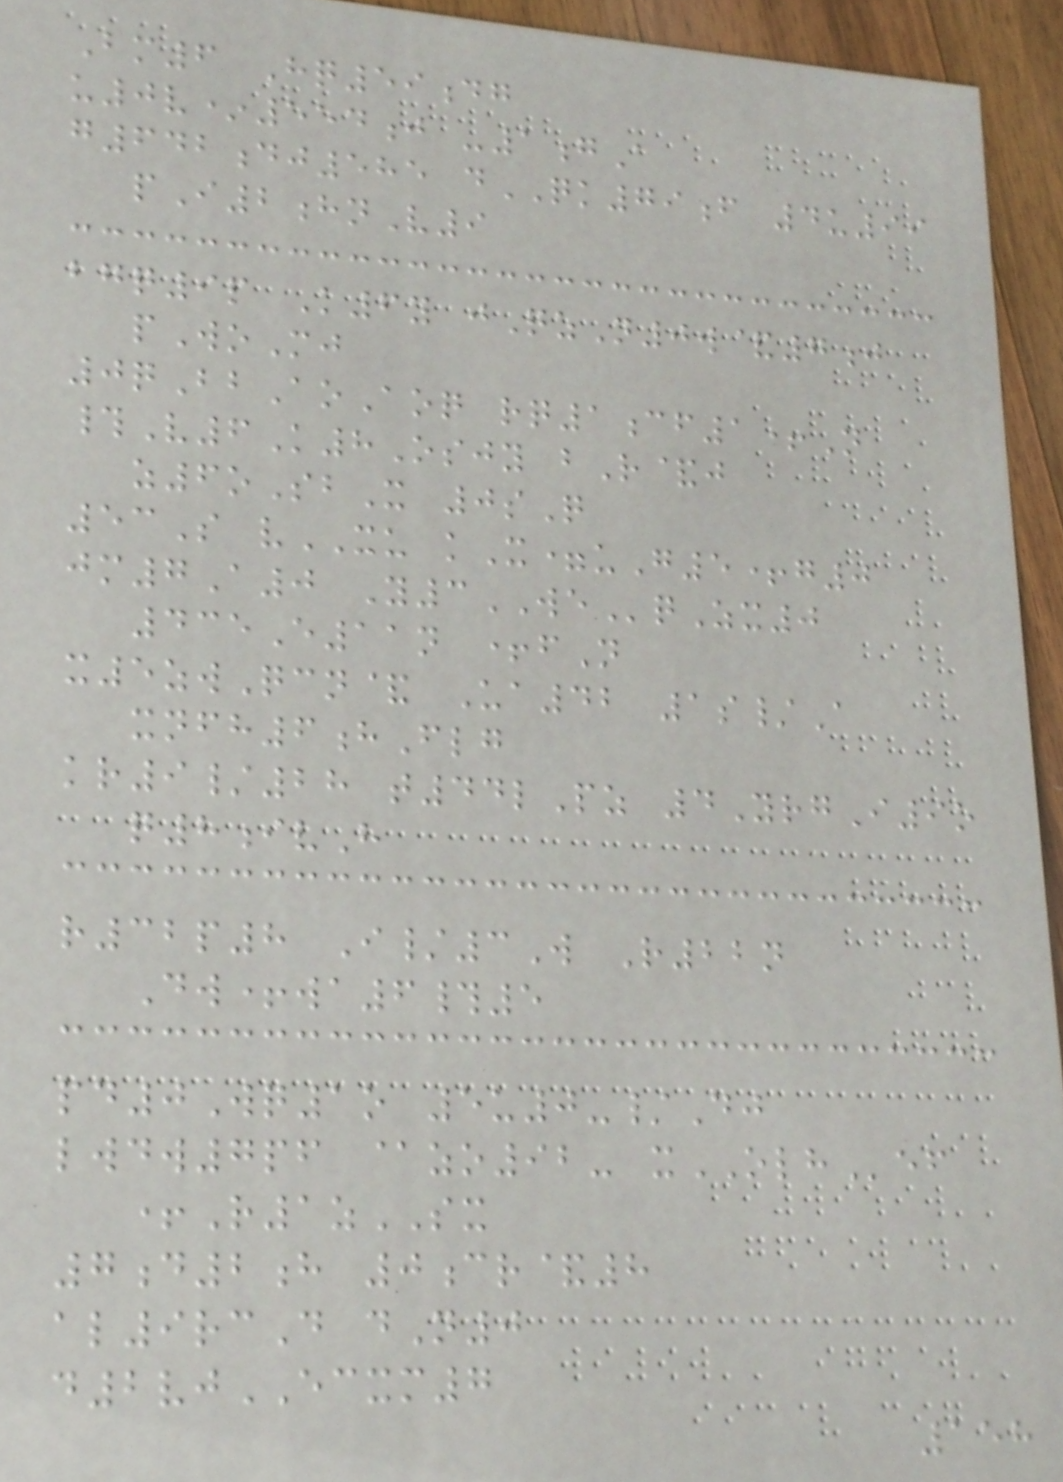Bm6 Hq59dg
u0v*554j -1gA
g642dj585 dQK79f 4u99
pI2hnV9
bgq9p K6y jQzN0w&7j
pWoMj
0qBbAoAoq rq1cf1+N
#V6K8Osjy bR&j
z6oSbX 0sQ
53S vXU kX=uG5+g0
jm7A0 Y3WEqZx0
435E11n +fN
x5zwQcn& Ua42 1s/A
xnfh6hFlg
kr9/28 t44lPz 4YrgI9o
q8ivH
r32p8 I/3W R22n
Dw+wa6#5
pd0Wq1o 5u0-/Dj
lwdw7pf @zo92- xOLHef
+R1zSX
7d2h 0cr&8
al9rcD dN0
d2vjECXM7
158
